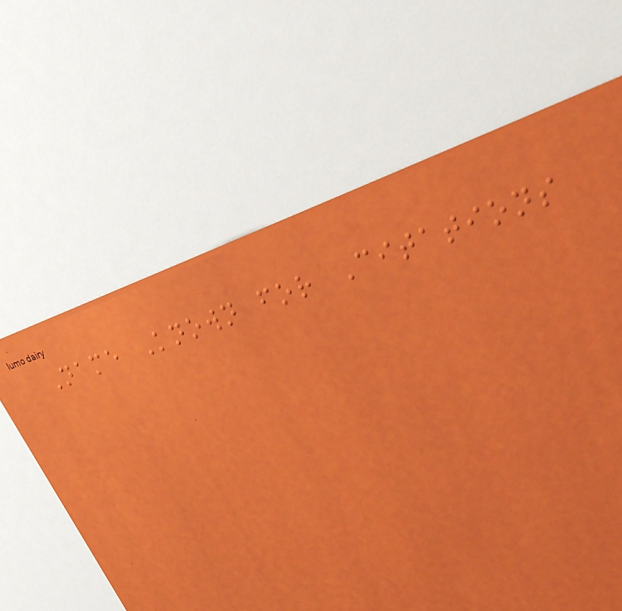Name Known for Citations
